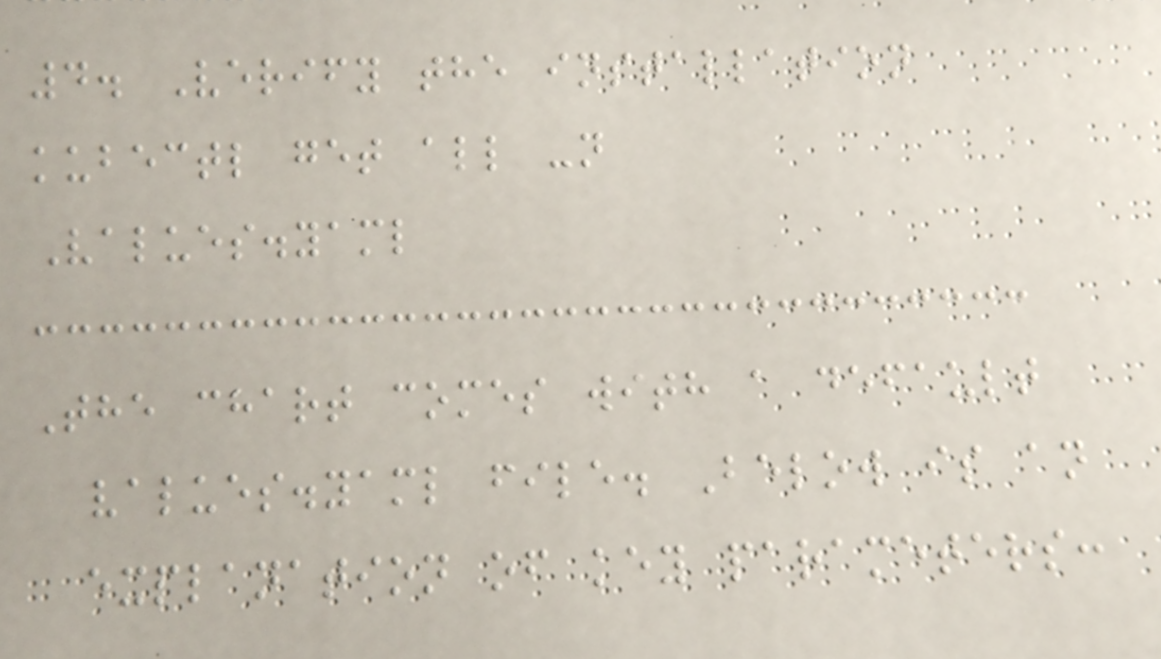4. Verify the installation
kubectl get all -n
Values.yaml
The chart comes with a default
values.yaml file. Below is an
explanation of key parameters:
